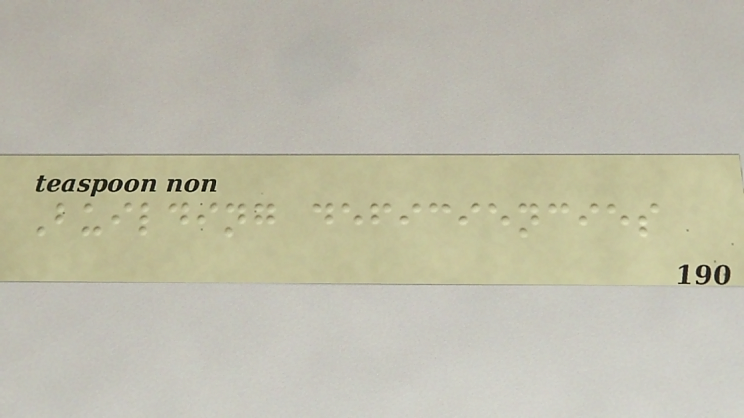Building deficiencies
